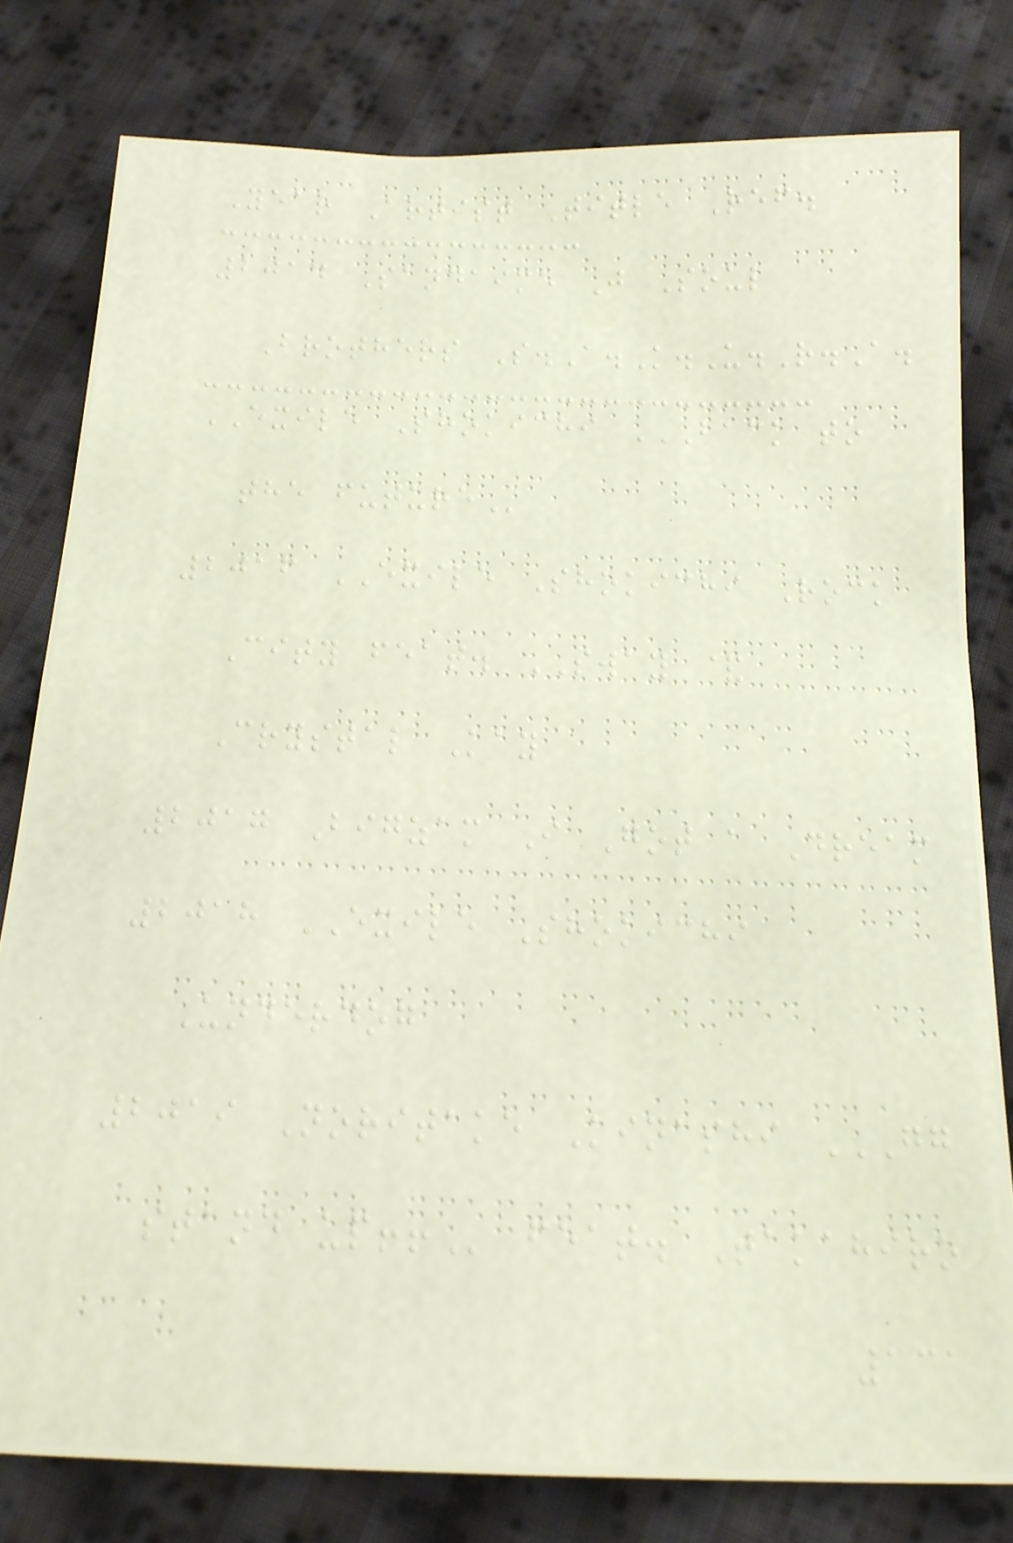Year Artist Title Ref.
2014 Sandaime J Soul
Brothers S.A.K.U.R.A.
EXILE Shokichi BACK TO
THE FUTURE
2016 EXILE Shokichi Rock
City feat. SWAY &
Crystal Kay
2017 Bigzam I Got a Dream
2018 EXILE Shokichi
Underdog
2019 Noritake Kinashi GG
STAND UP!! feat. Takahiro
131
